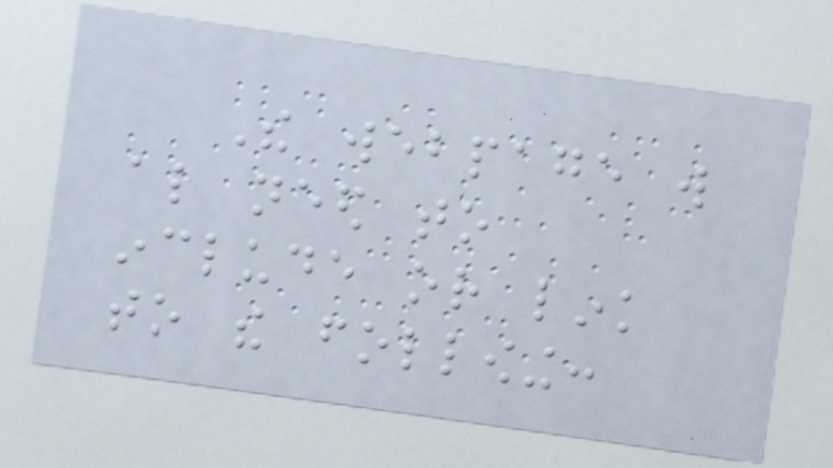The webpage will
also need to
include or link
to the following:
